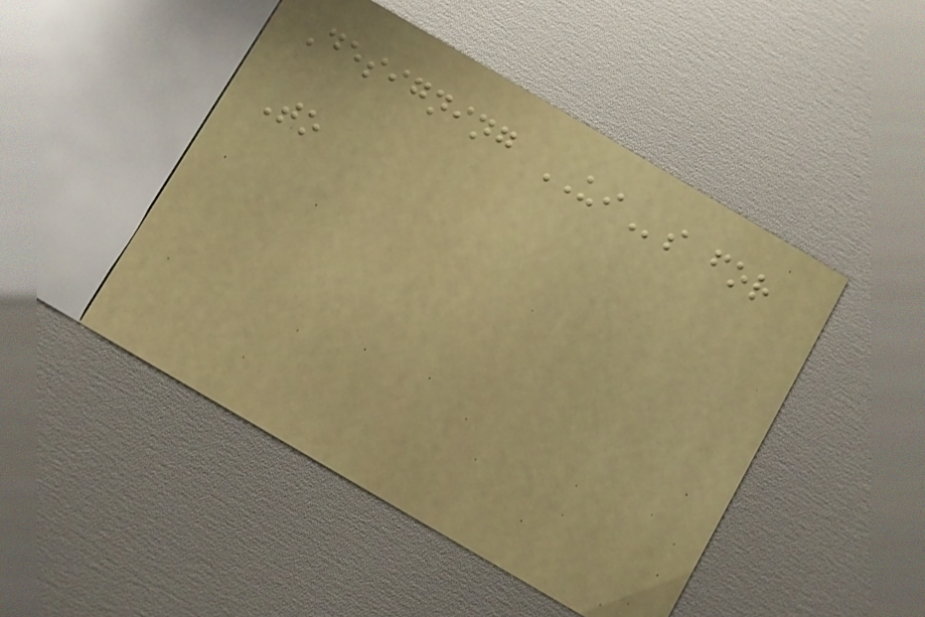Designing UIs for
To
